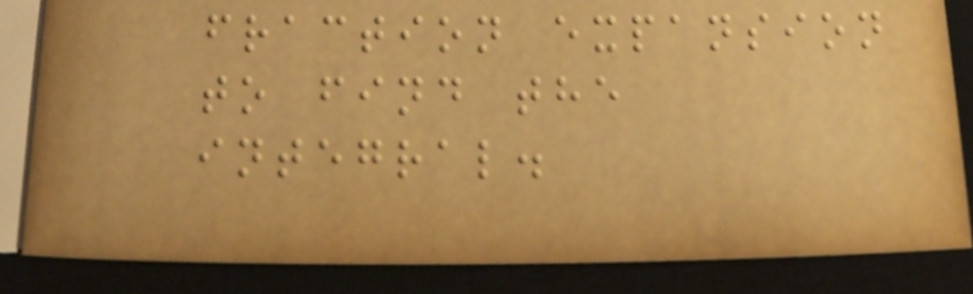fraction expansion
to find the
integral.
